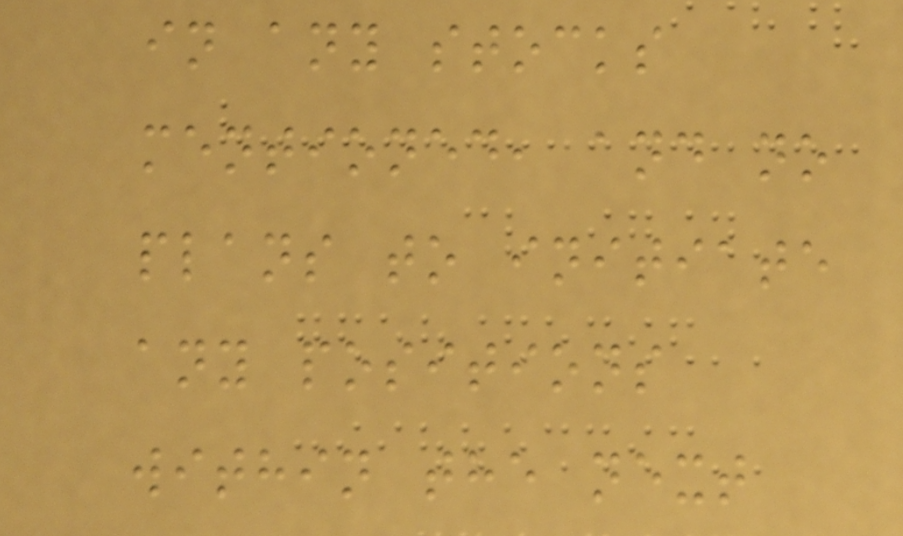in any stocks
mentioned, and no
plans to initiate
any positions
within the next
